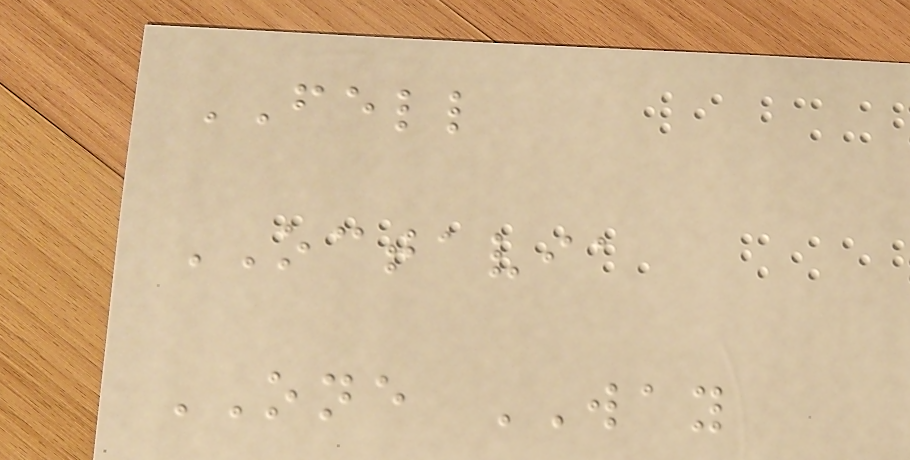FELL
OCTAVIA
ONE WAY
